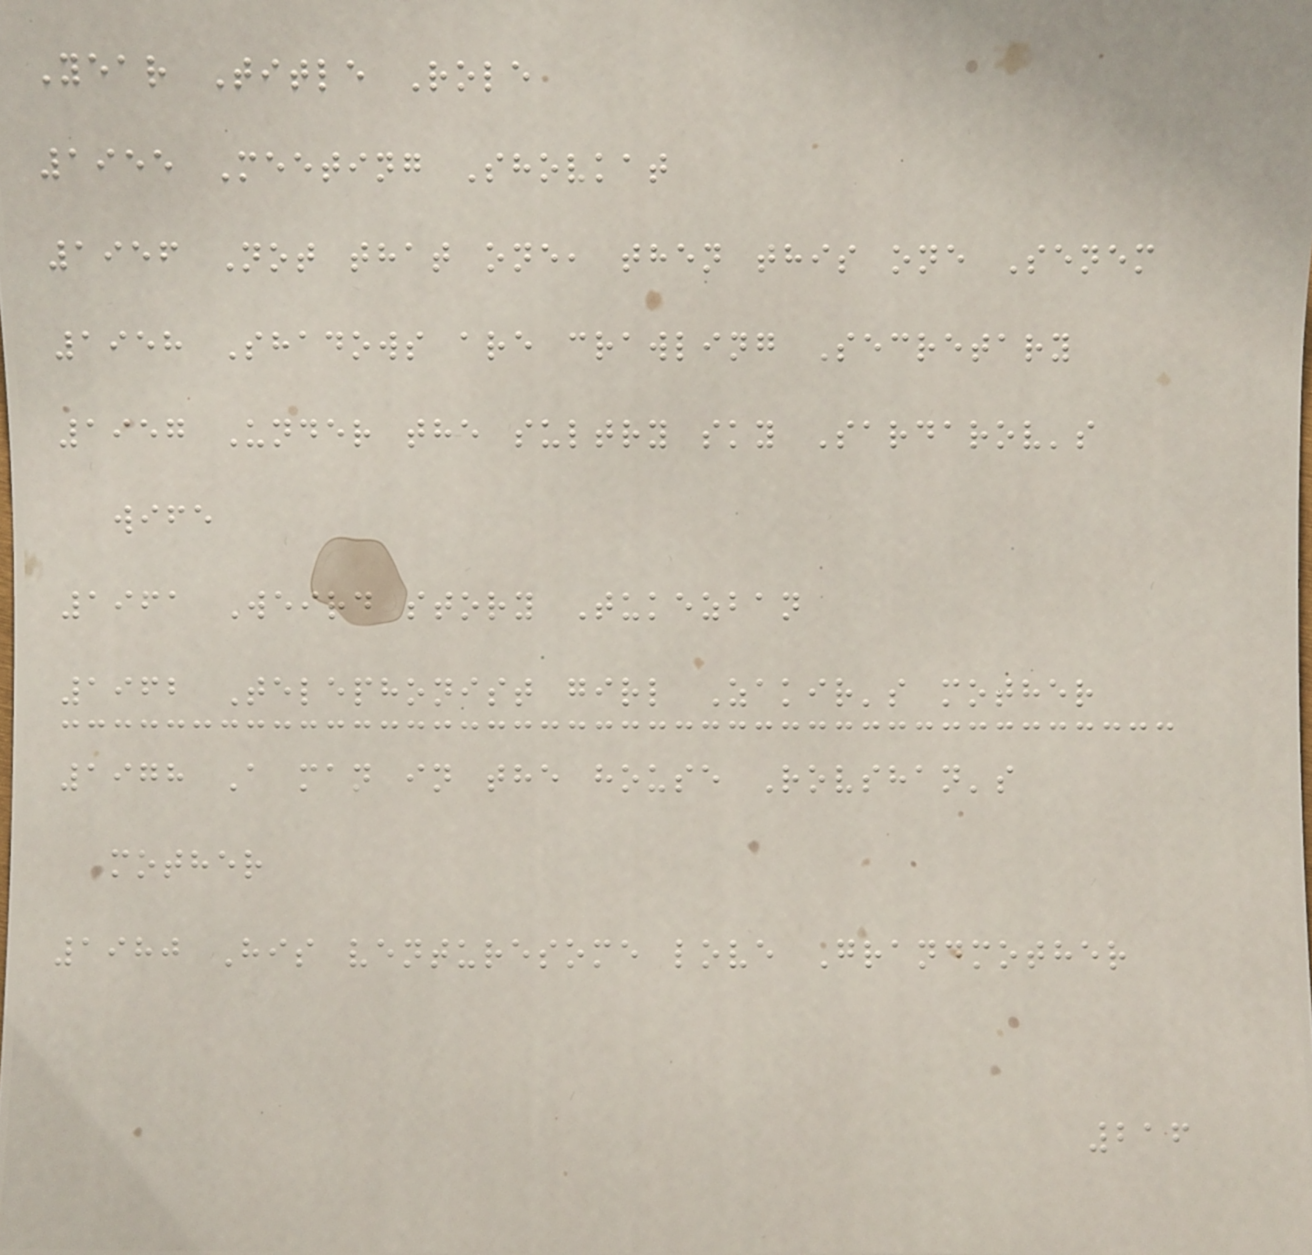Year Title Role
1955 Meeting Shovkat
1956 Not that one, then this one Senem
1958 Shadows are crawling Secretary
1957 Under the sultry sky Sardarov's
wife
1961 Weird story Tukezban
1962 Telephonist girl Zakir's mother
1978 A man in the house Rovshan's
mother
1980 His venturesome love Grandmother
216
